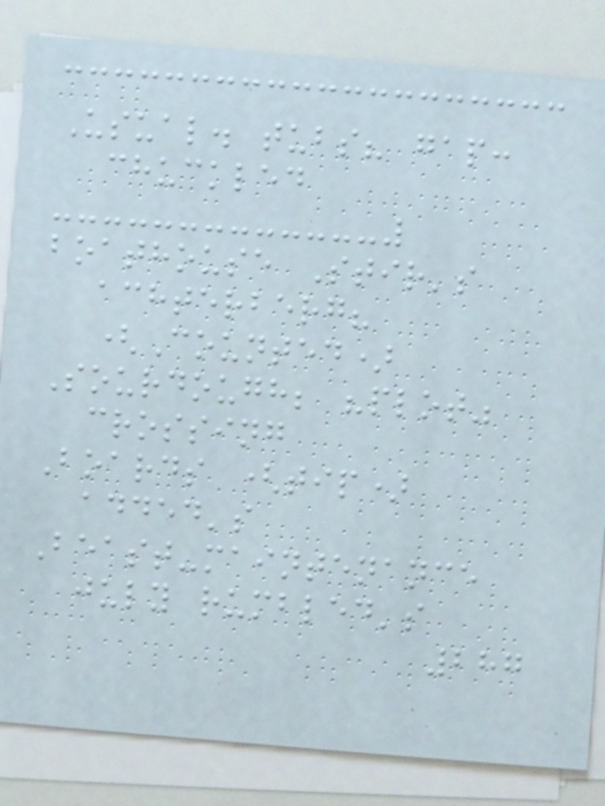Usual. tubs? gap:
chuckled
boathouse Stir's
achterberg?
(Counted)
Sourdough; "plot"
crossing
Boards (tip)
added's
Beast-maintenance
july rumbled's
287
